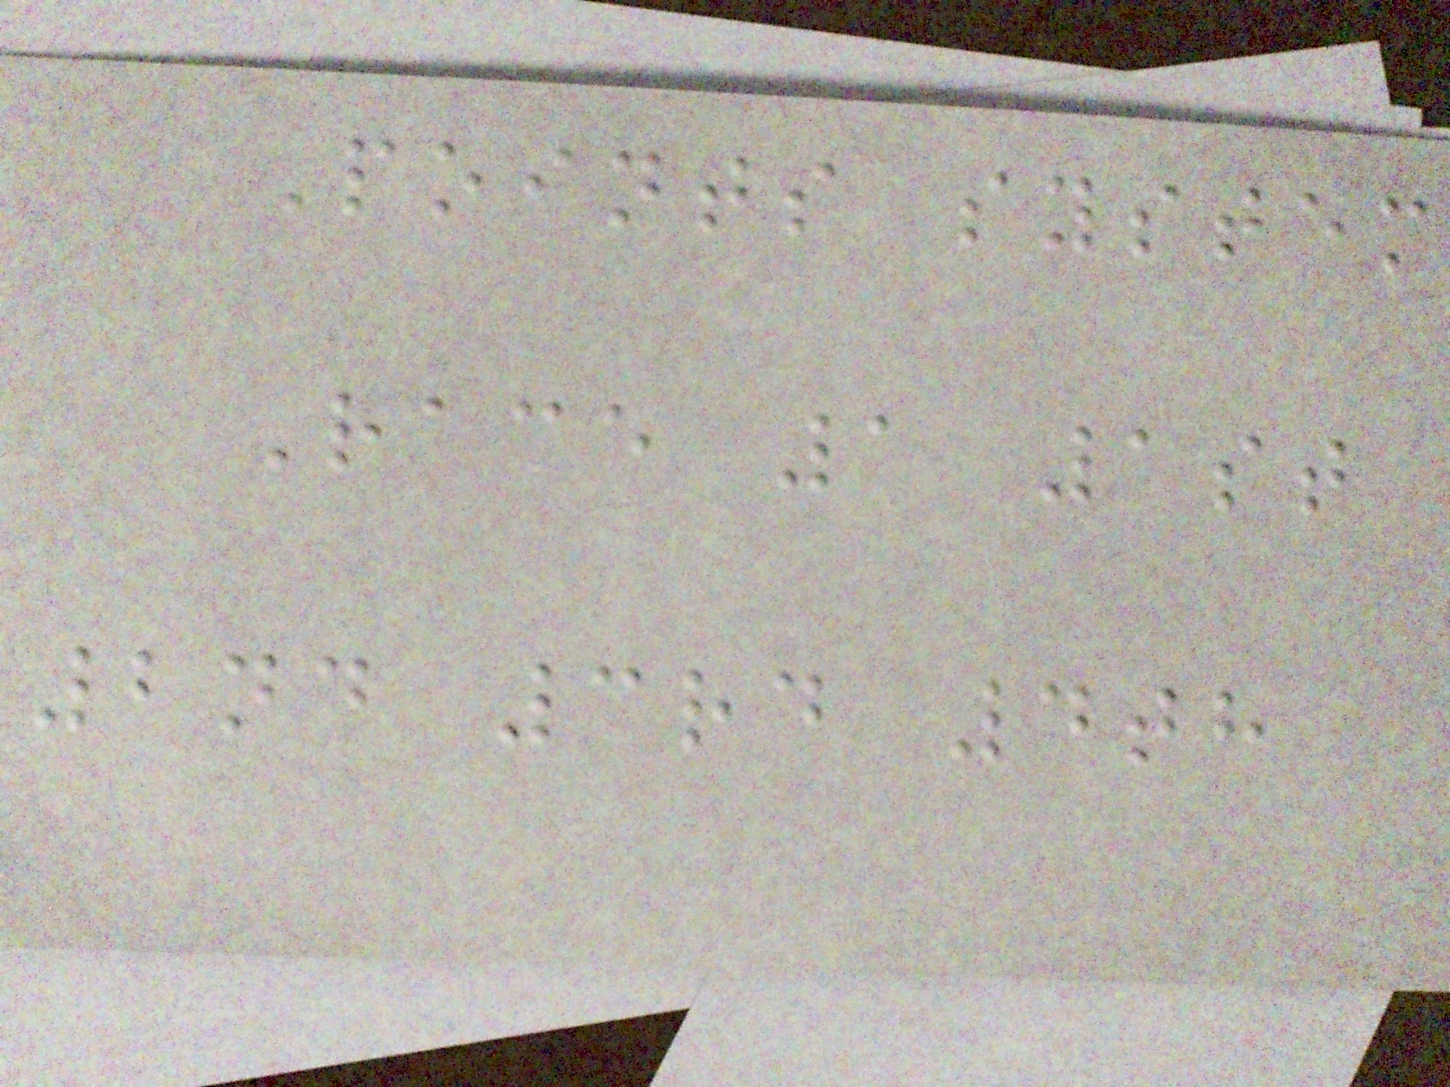Points system
Race 1 1st
2nd 3rd 4th
